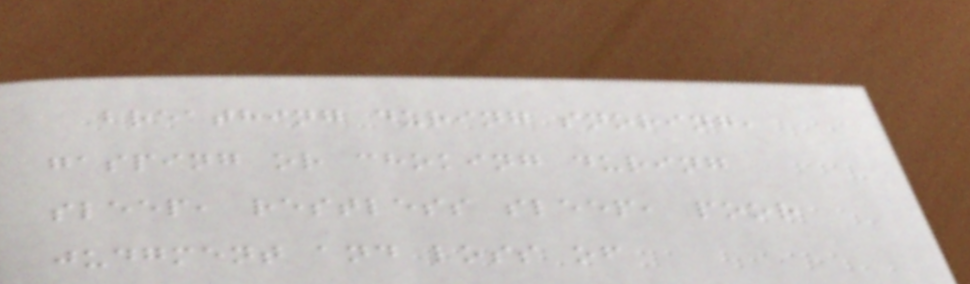breathing during snoring,
gasping or choking during
sleep, restless sleep, poor
judgment and loss of
